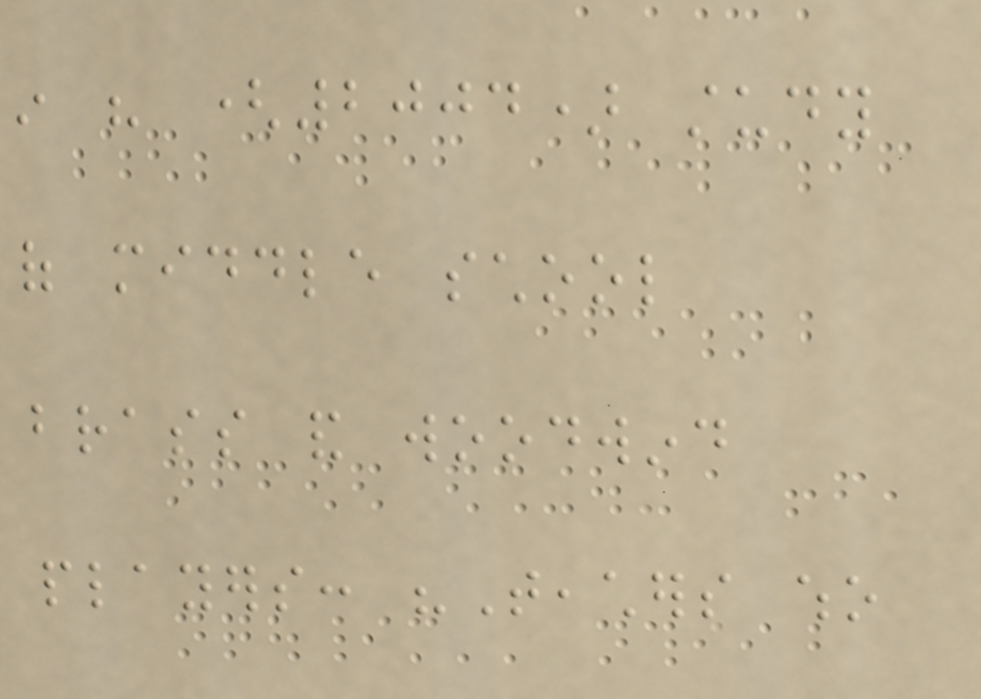in his (2004) study
of middle school
brass and woodwind
players: "Teachers who
